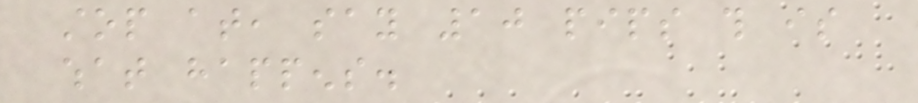stop at, say 10 pips this is
what happens.
